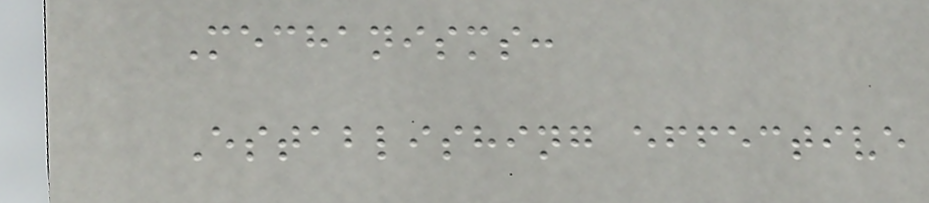Mechanisms:
Establishing effective
